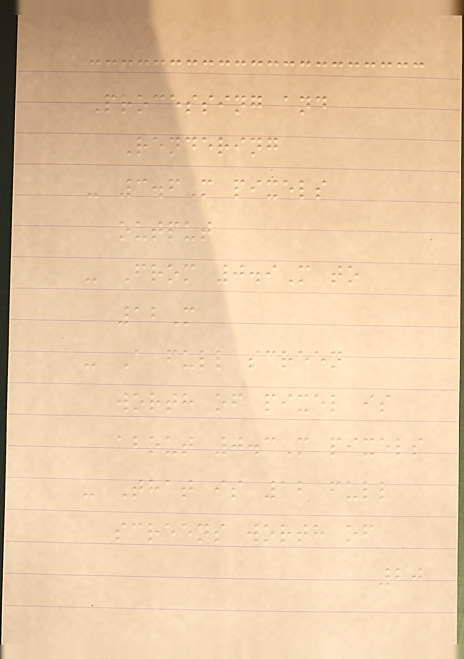Processing and
Rendering
- 3.6M pixels
output
- From 0.9M to
12M
- A full screen
worth of pixel is
about 0.3M pixels
- That is 12 full
screens worth of
20
